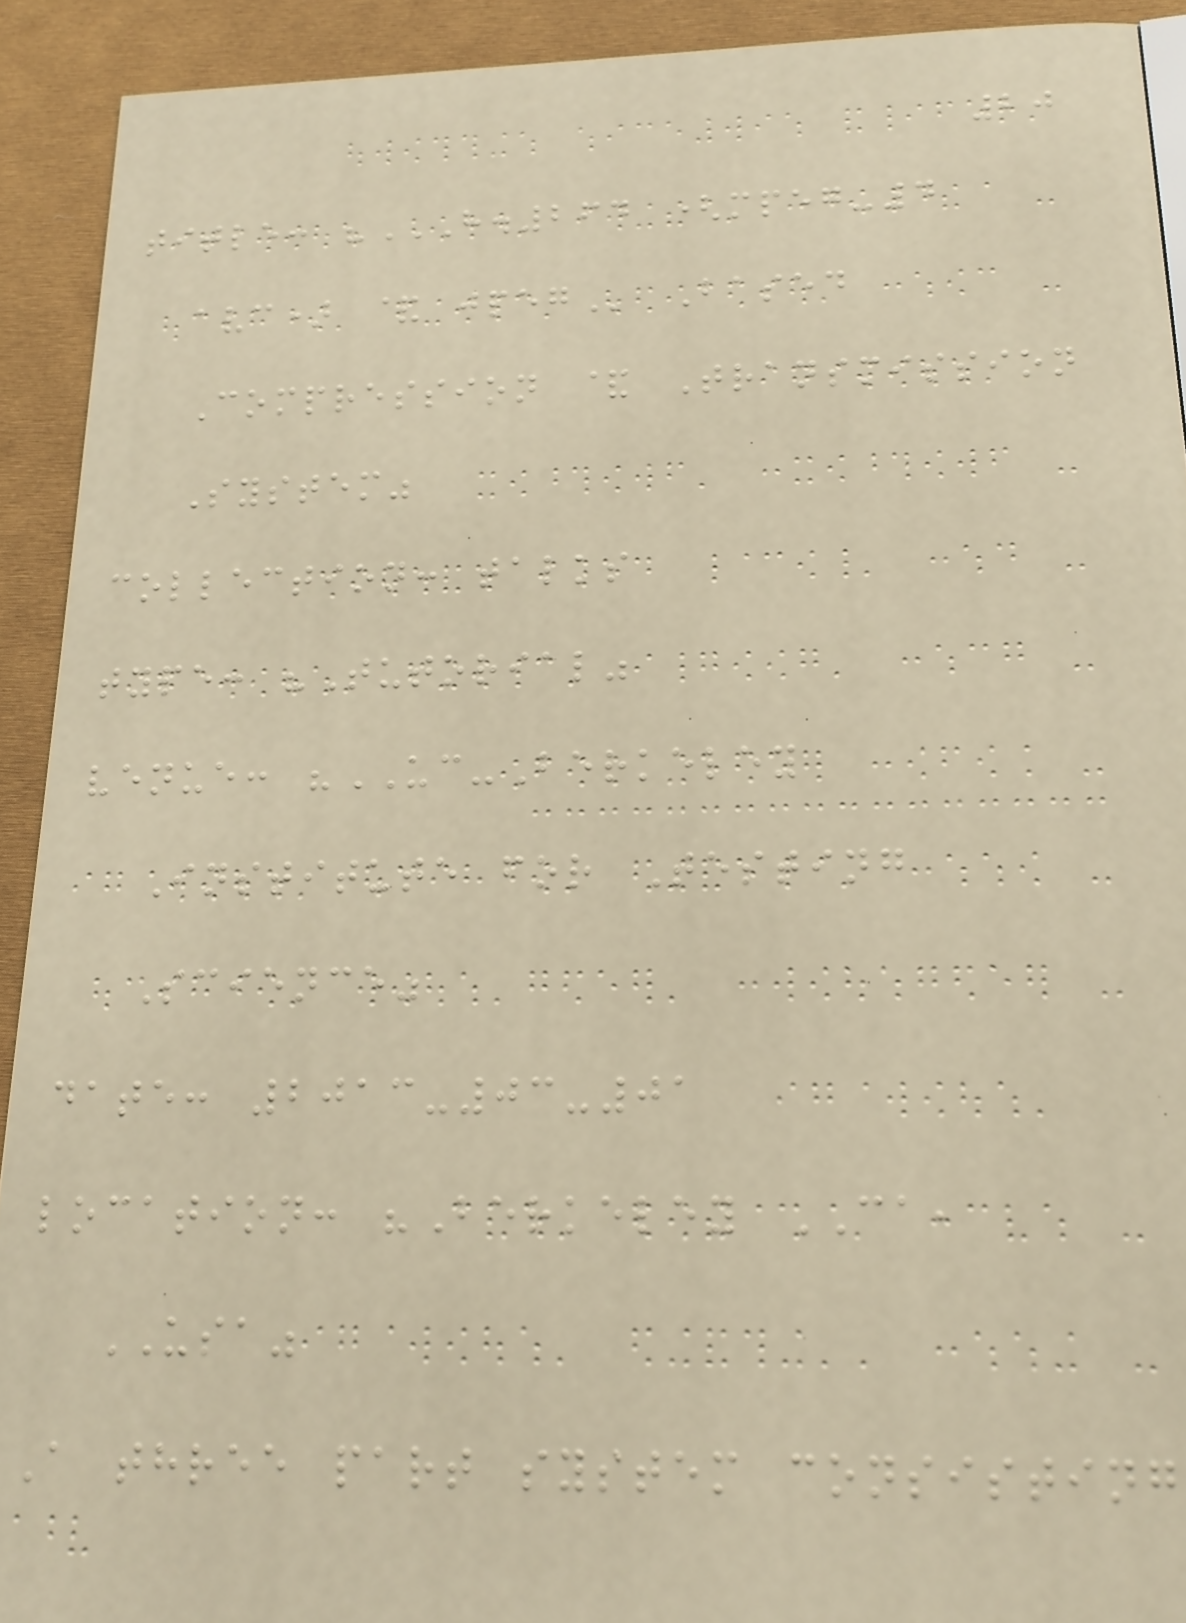20
title: "H.264 (MPEG-4
AVC) & JPEG Based
Compression & Transmission
System"
collection: talks
type: "Tutorial"
venue: "UC-Berkeley
Institute for Testing
Science"
date: 2013-03-01
location: "Berkeley CA,
USA"
A three part system consisting
